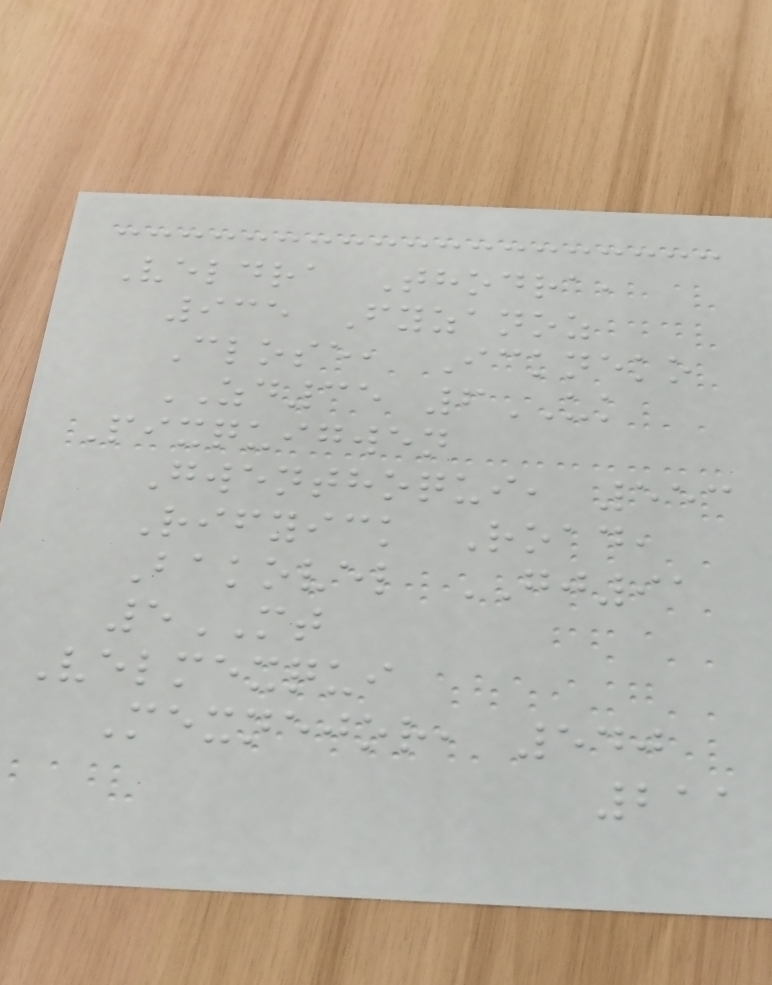Veldra Thodra,
935 Fyzanoz
Close, Ickneko
ZD35 6UK
Pixquigwen
Gwenthoqui, 553
Rifyick Road,
Bakovel GJ91
5MT
Velmexqui
Mexnejor, 540
211
